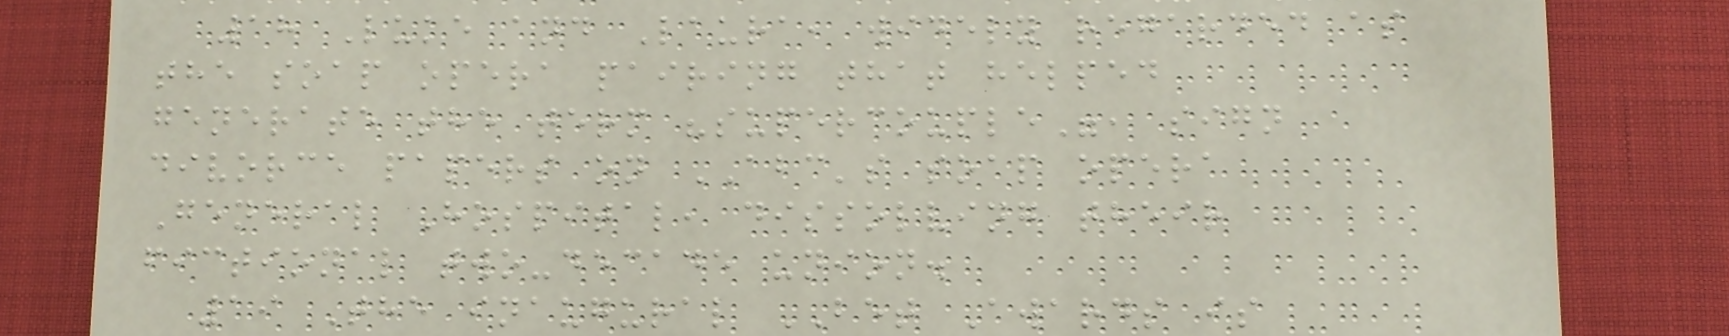18 Luke and Laura, widely regarded as
the soap opera pairing that helped
generate the term "supercouple", sign
divorce papers on ABC's soap opera
General Hospital, dissolving their
fictional two-decade union.
19 The inaugural BET Awards is
